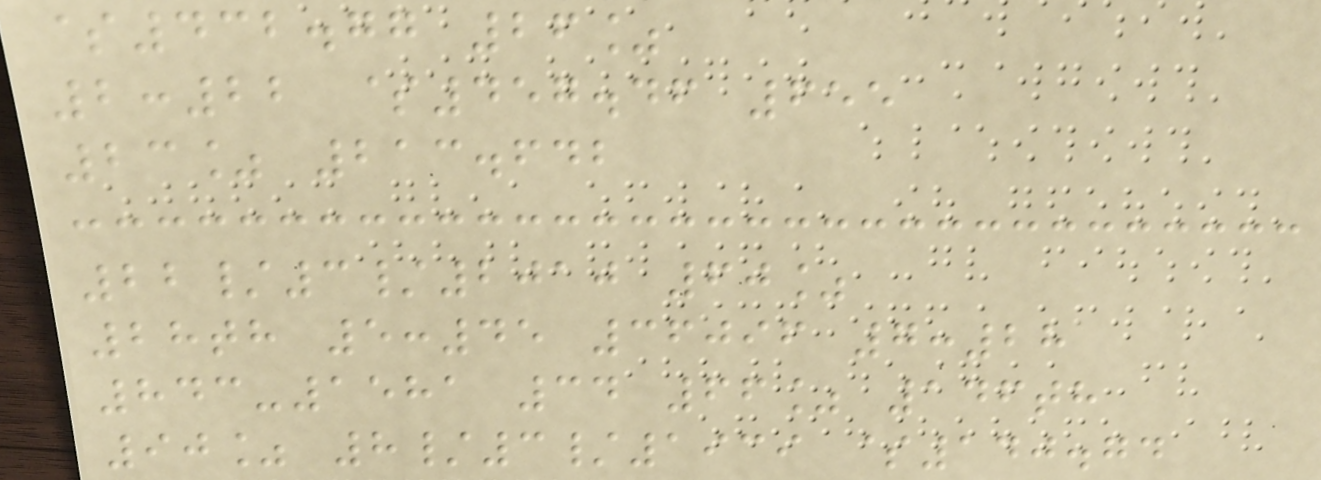$432.77 26%
2:22 $457.46 655
23% 213.642
22/3/2010 60%
28th 5:45 36096 7:28
843-1581 34 66% 146th
90% 8/3/1939 $140.74
